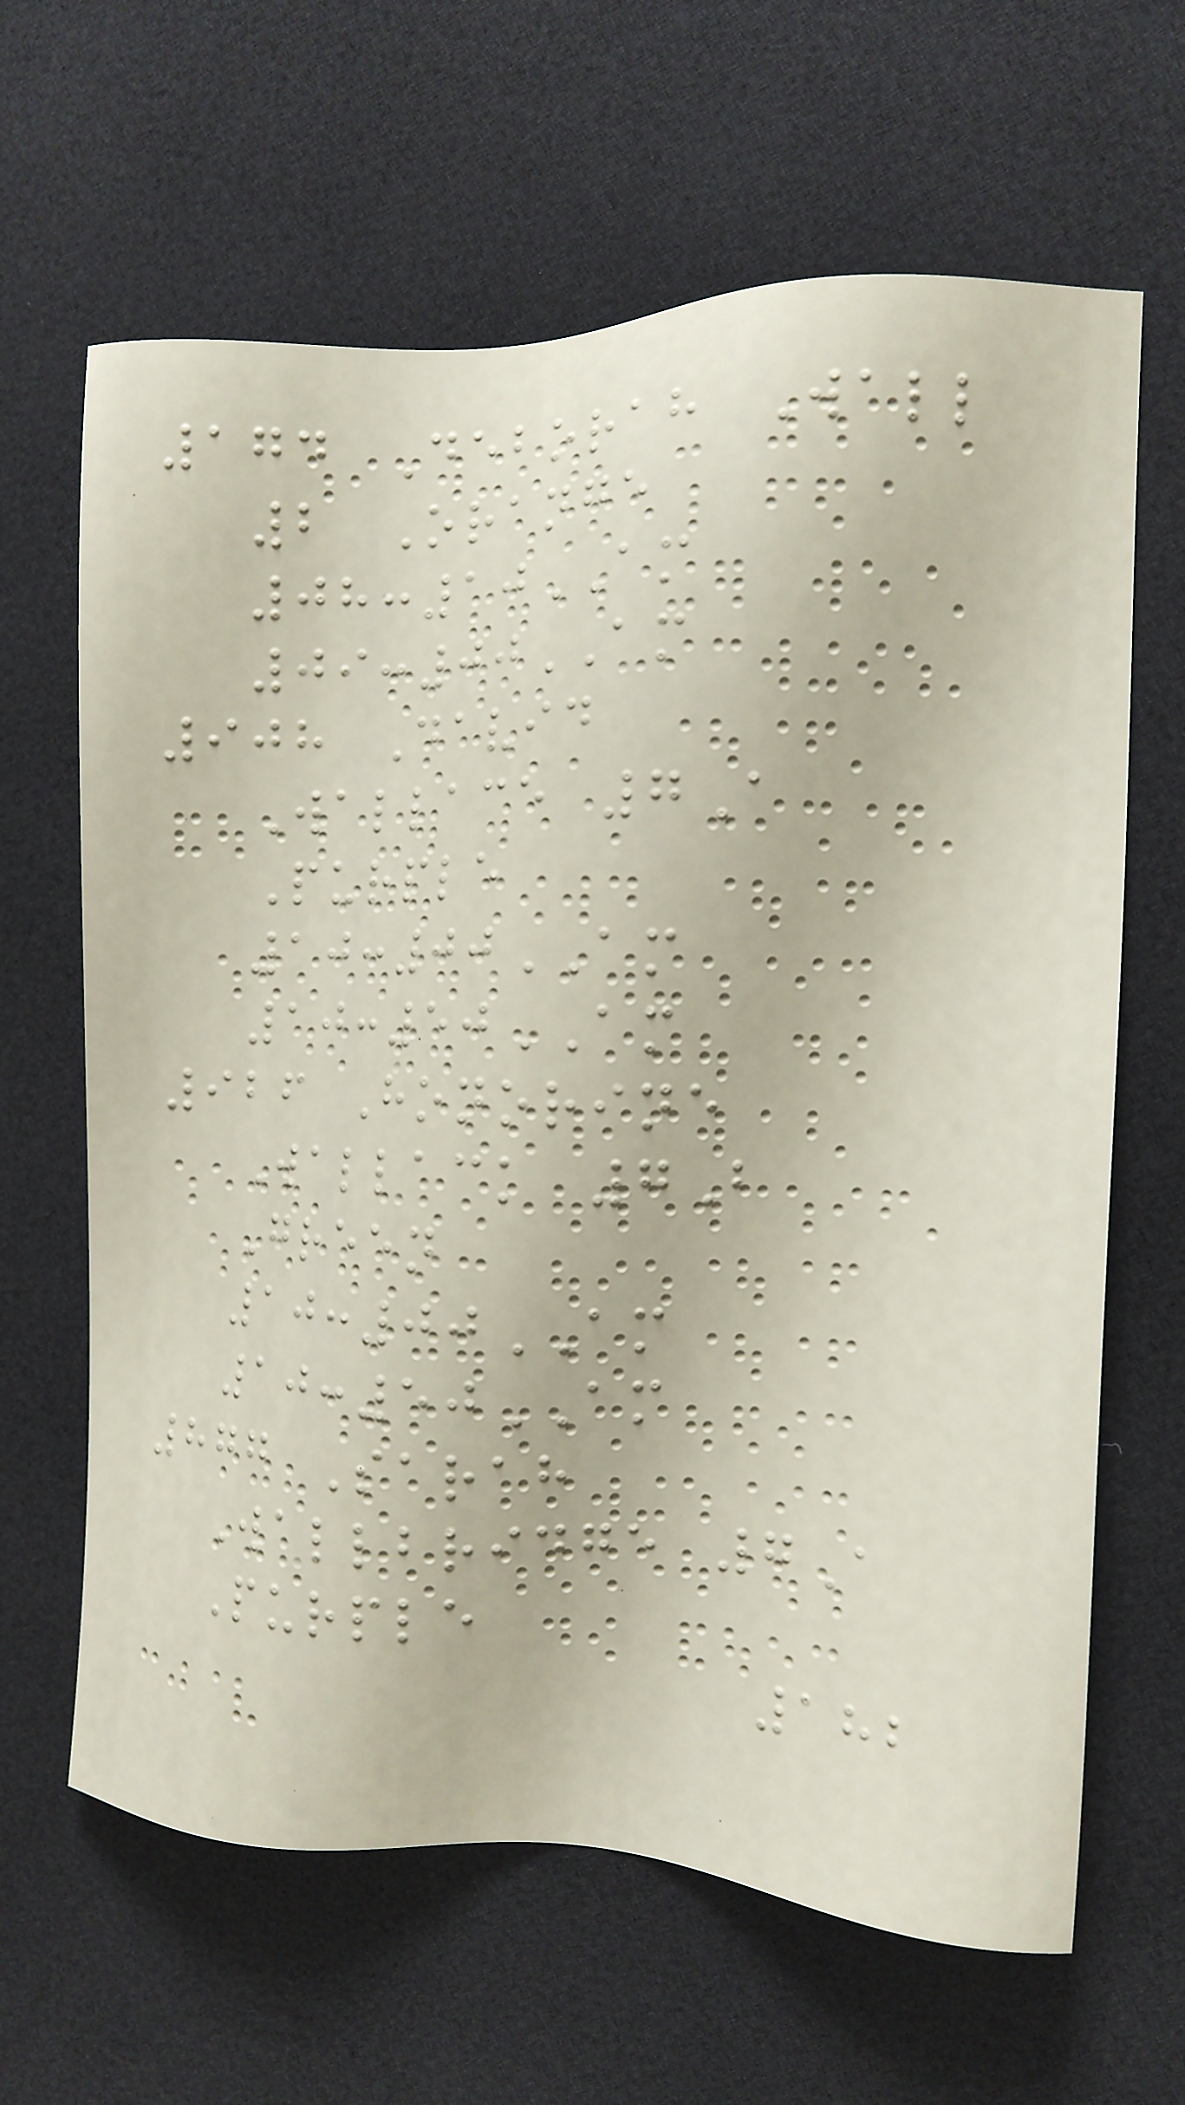174 Deborah Wall
2 Orange
08:10AM
09:00AM
908 David
Wallace 7A
Purple
10:00AM
10:50AM
926 Honorine
Wallack 7B
Green
10:00AM
10:50AM
877 Sarah
Wallbridge 7A
Purple
182
